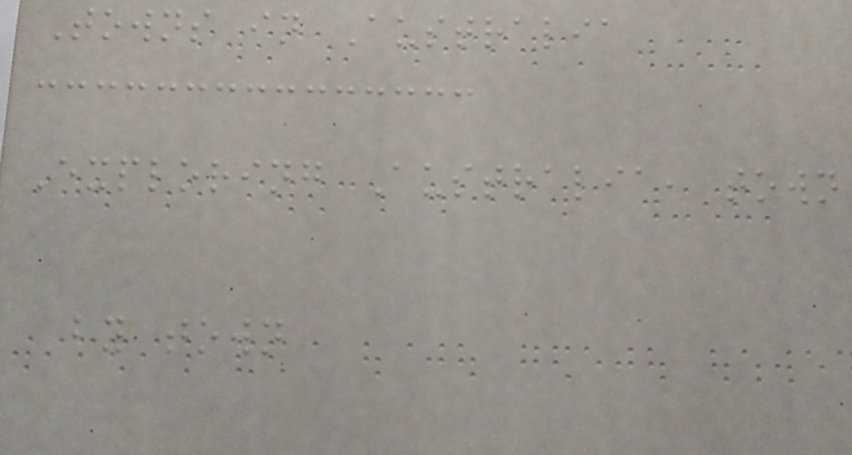Towns in Australia
Exploring Australia, town
by town
